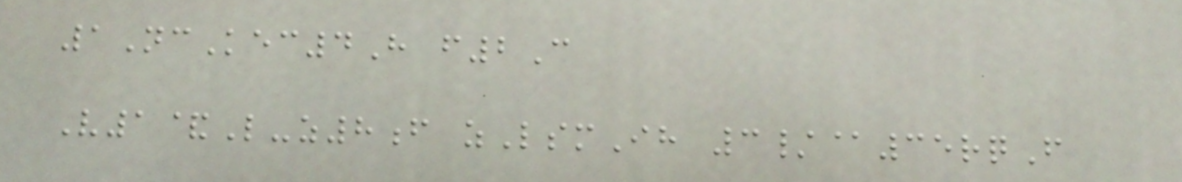1NcKec4H f2C
V1&L-z8f zLsmIh 3/@35rqF
